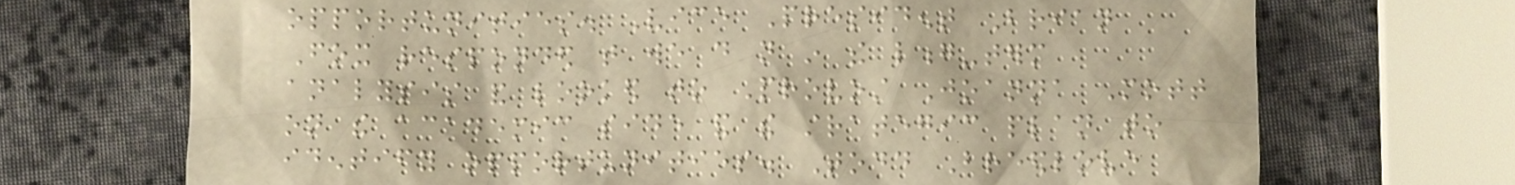opportunities. Vice President Brian
Fox responded that we do not in the long-term
analysis and looked to Provost Joanna Mott
on the academic side and the strategic plan to
identify opportunities. Todd Breedlove
